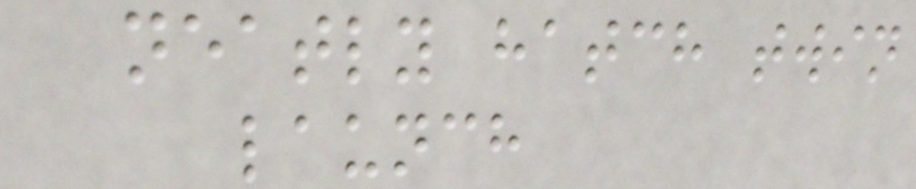neatly hatch twin
launch
